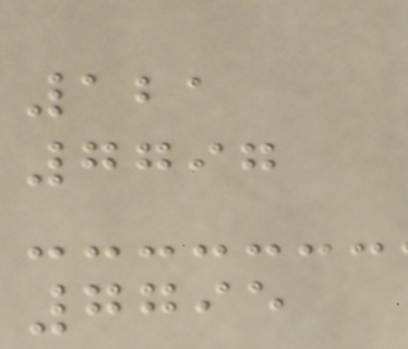121
7797
7795
